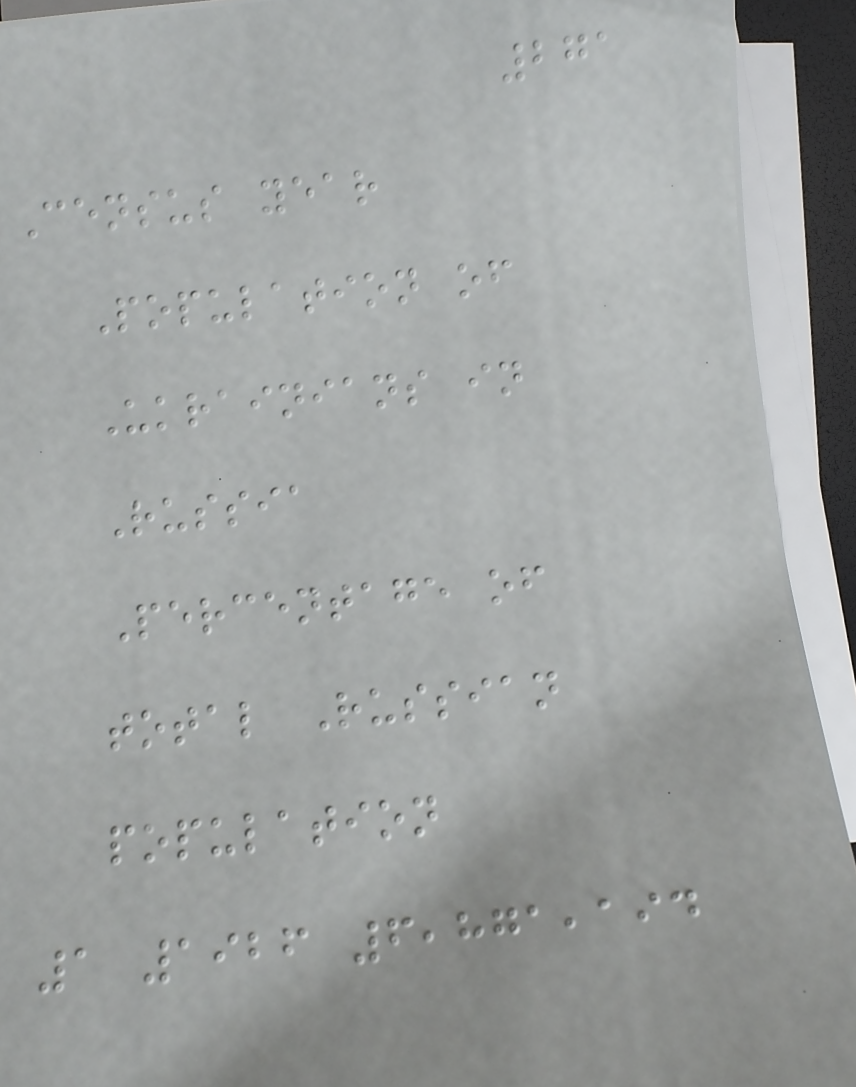271
Census year
Population of
Ukrainians in
Russia
Percentage of
total Russian
population
1 1926 6,871,194
